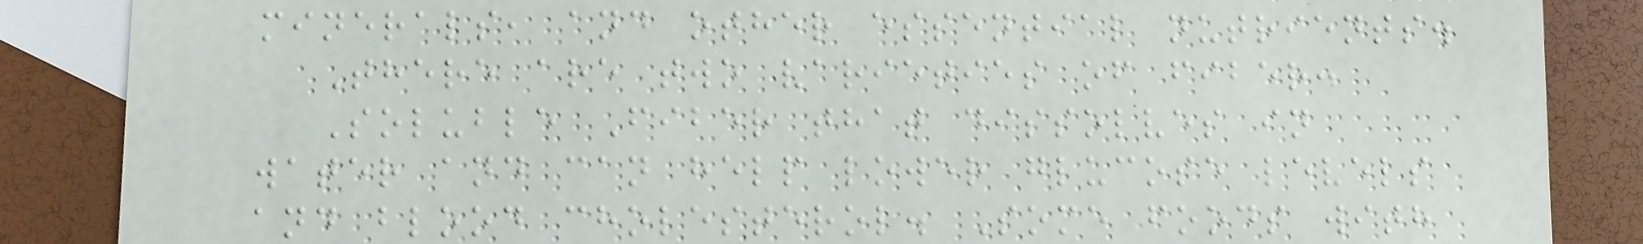minerals, and other essential nutrients.
There are two varieties of fiber:
Soluble Fiber that dissolves in
water and can help lower glucose levels
and blood cholesterol. Some foods with
